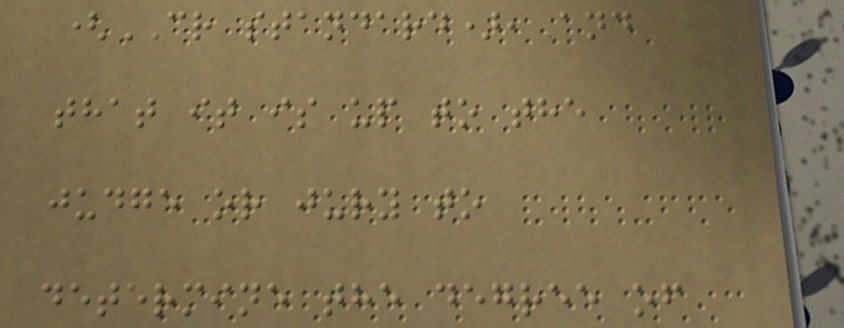(CR standard), and
that it is up to the
judge or jury to
determine the degree of
